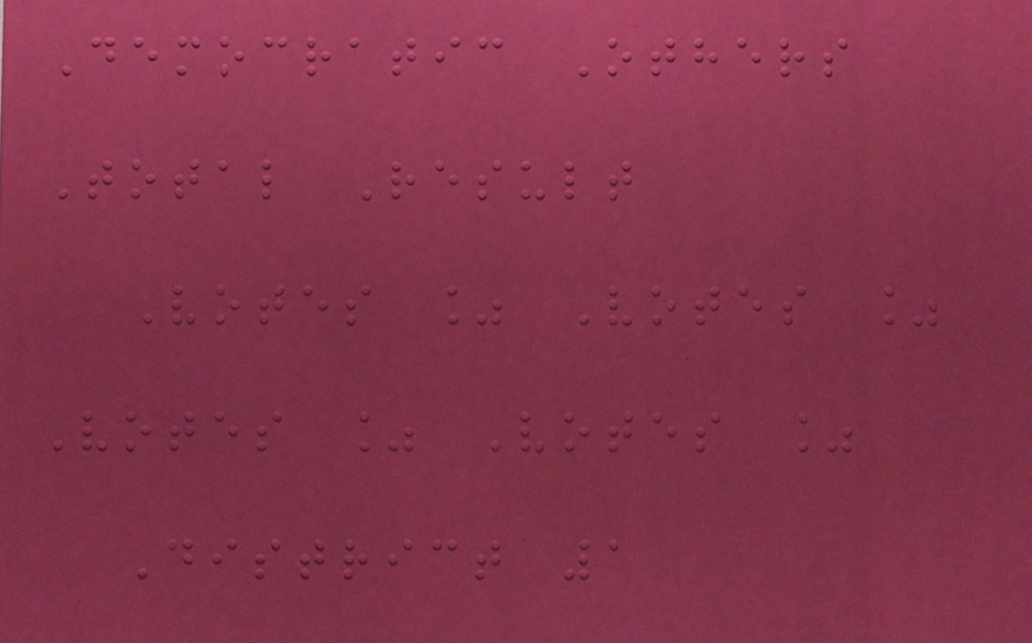Democratic Others
Total Result
Votes % Votes %
Votes % Votes %
District 1
